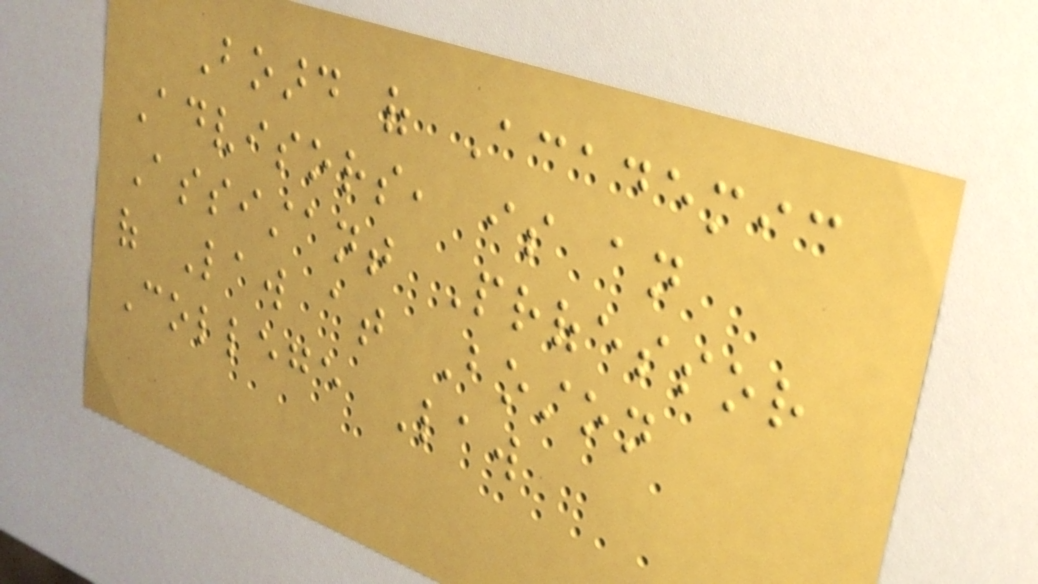Board of Academic
Advisors, is an
Assistant Professor
of Law at Boston
College Law
